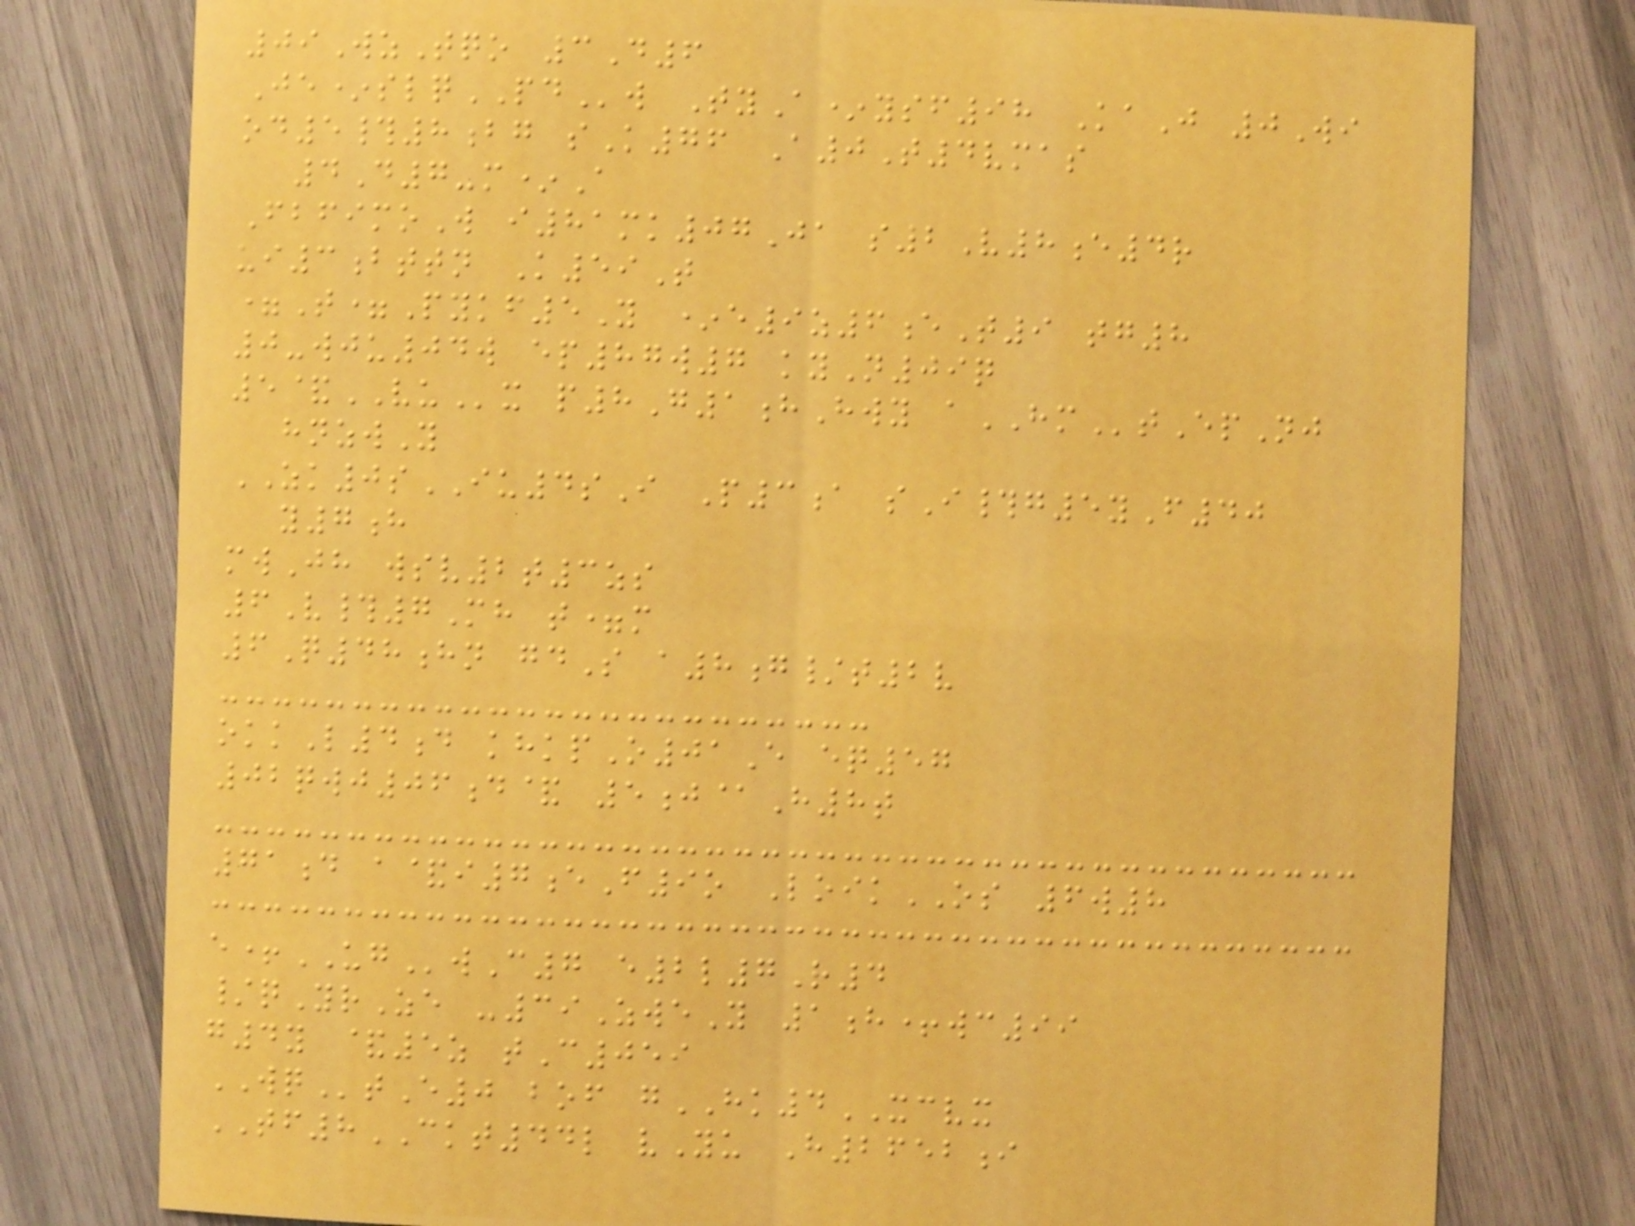09WzTqo 3D6
Je*slqPDw TyA*ysf98 KaJ 0Wi
od5#8bg sK76 A0T4vmas
4D7-m*A
FbfimoW i81mk07Ja s2V8e4r
ui3bttn K59T
=T=Pykf5Y *e9z6eT9 tg8
0-wju04w ep87w7 kyN09q
5&VUx p8G1hHwy aHMtEpNj
hnzwY
ZK0sIU4sI P3a sI#g5yF40
y7h
mwJh wsv2t3zs
6V#7Mh t=m
6Q48hn gdS a8g/t2v
okkL4d khkpO01E eq57
02qwj06d& 5j@H8t
71d a&i7eF9o LoikOS 6w8
e+UGwC7 e2l7R4
/qYrZe -39ZweY 1h+wc99
g4y &5z tC059
WQtE0 bof gHK4XCVX
TF8CKT44l vYu H2652i
